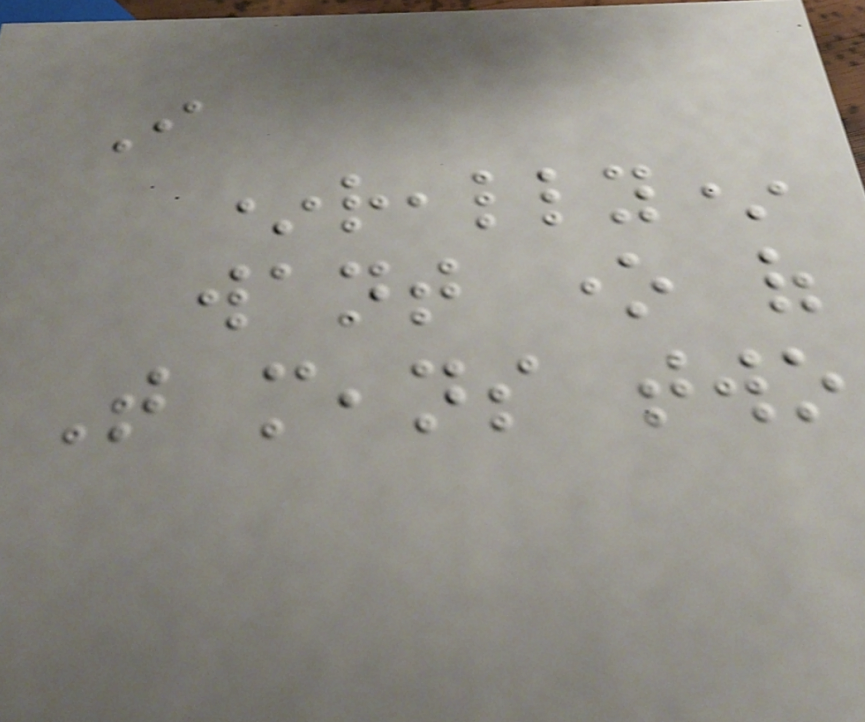I
*really*
want one of
That means two
